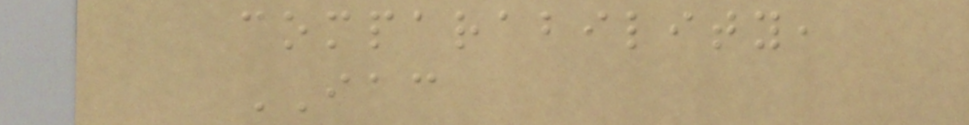comparability,
IAC
